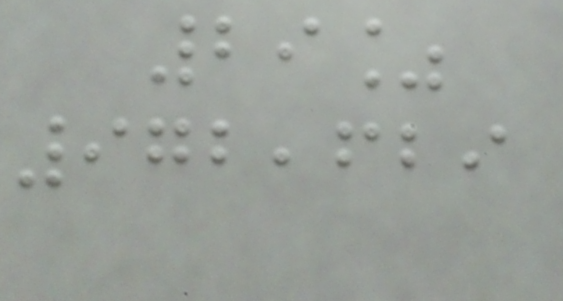29%
972,629
